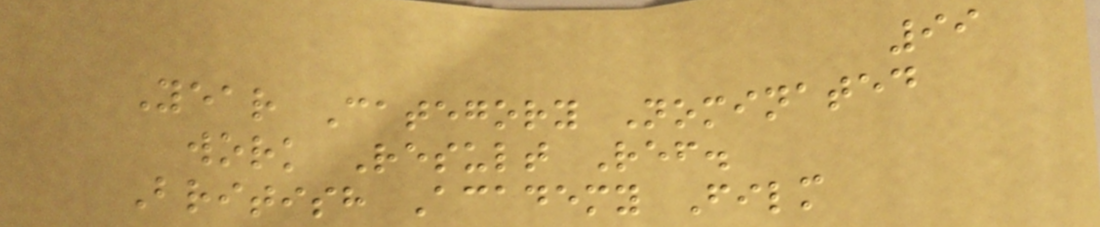99
Year Category Nominated
work Result Ref.
British Academy Film
